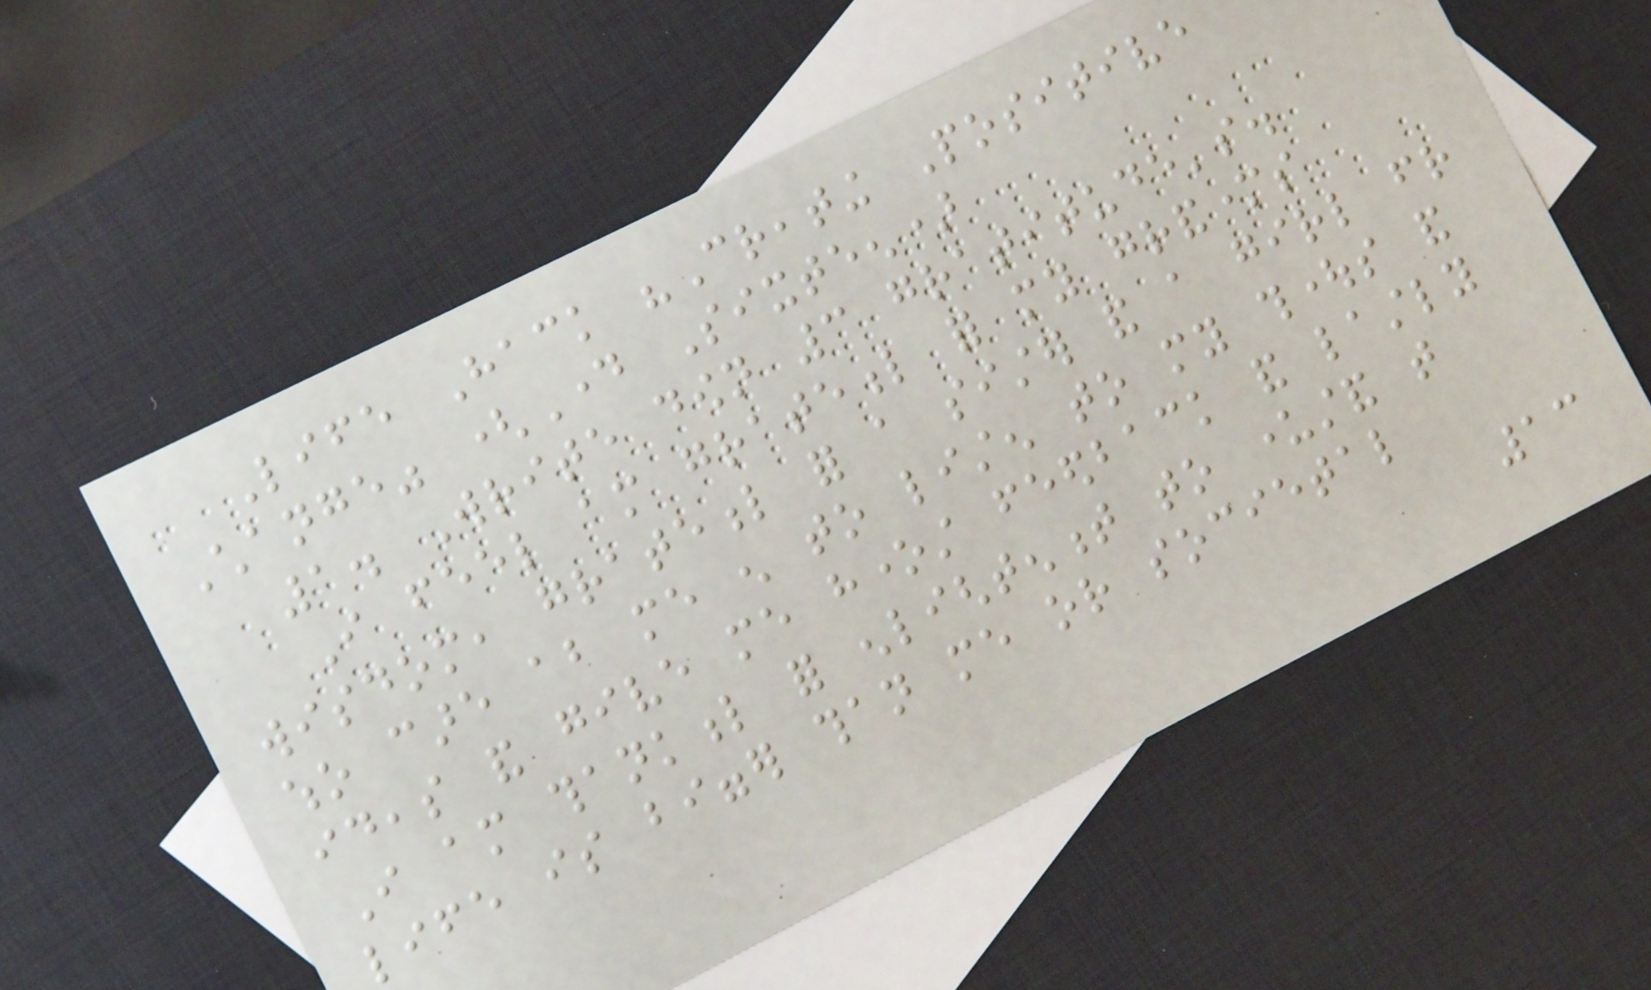Life Hack "Creating Positive
Change" (Day Sixteen)
1. Write down 3 gratitude's.
I feel am grateful for my grandmothers
wisdom, grateful for a sister and a girl friend
who care about me enough to listen to my thoughts and
ideas and give me honest feedback and lastly
I am thankful for enlightenment to understand that
life is bigger than me or societal
13
